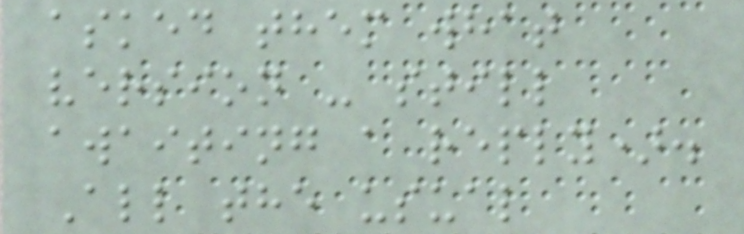asked them what
version - still
awaiting a reply).
All the usual
